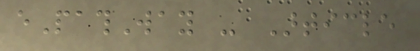ePathWay - Article
